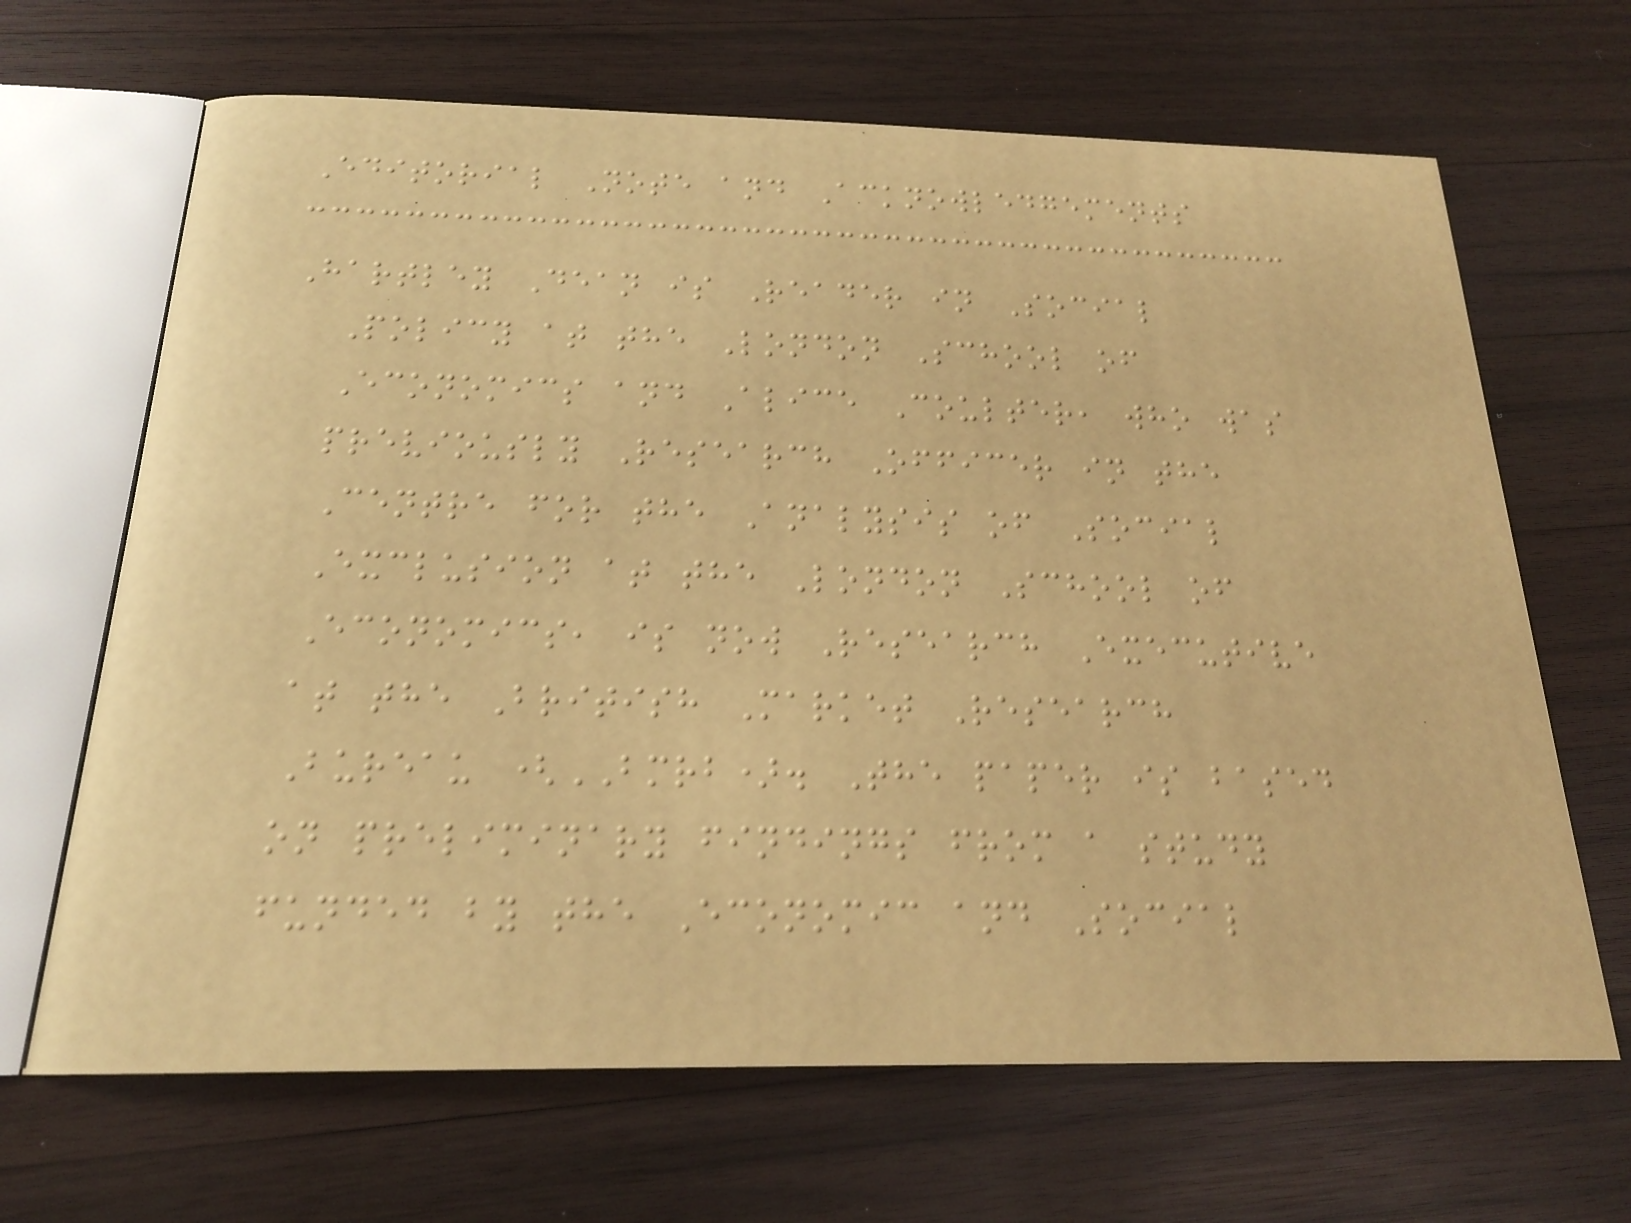Editorial Note and Acknowledgements
Hartley Dean is Reader in Social
Policy at the London School of
Economics and Alice Coulter, who was
previously Research Officer in the
Centre for the Analysis of Social
Exclusion at the London School of
Economics, is now Research Executive
at the British Market Research
Bureau (BMRB). The paper is based
on preliminary findings from a study
funded by the Economic and Social
